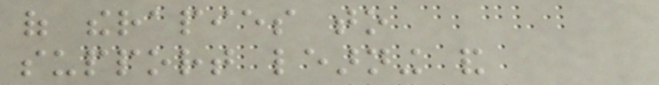of therapies to
support learning and
